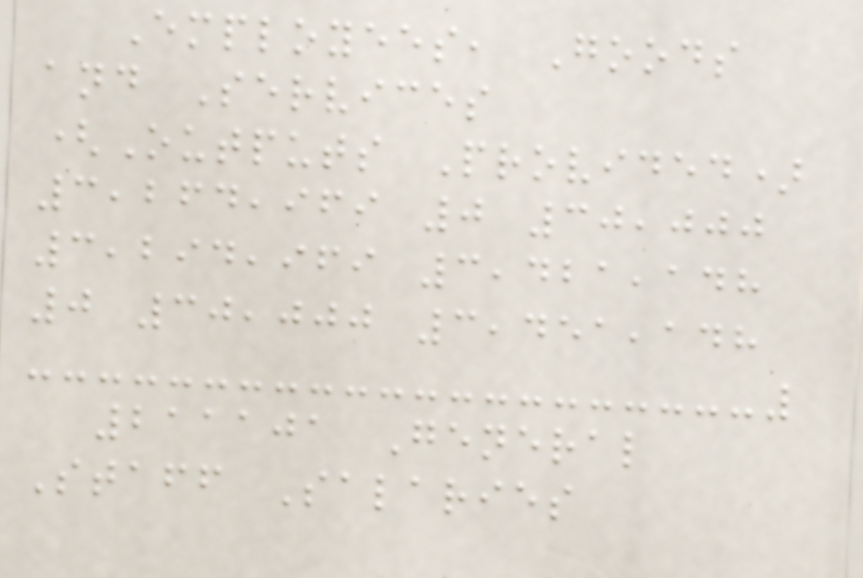Employees, Goods
and Services
(Outputs Provided)
3,264,969 0 30,000
3,294,969 3,421,148
0 30,000 3,451,148
211101 General
Staff Salaries
